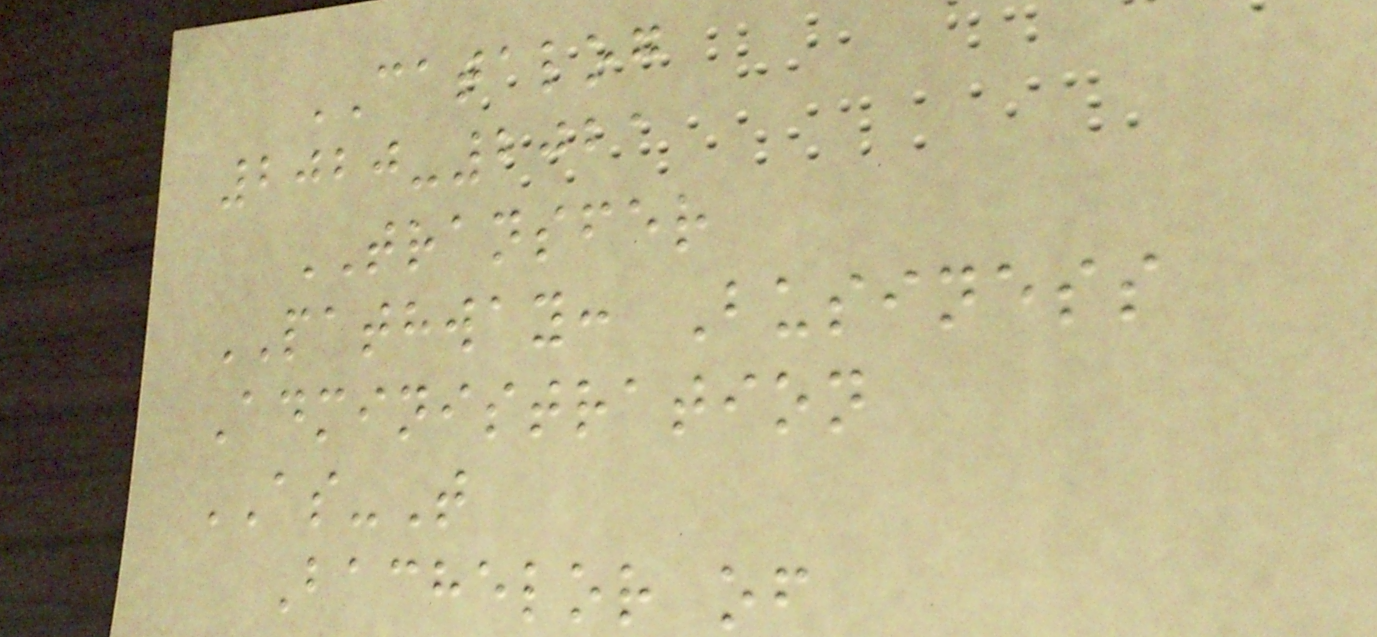CATALOG
2020-2021
TRANSFER
PATHWAY: Business
Administration
AS-T
Bachelor of
